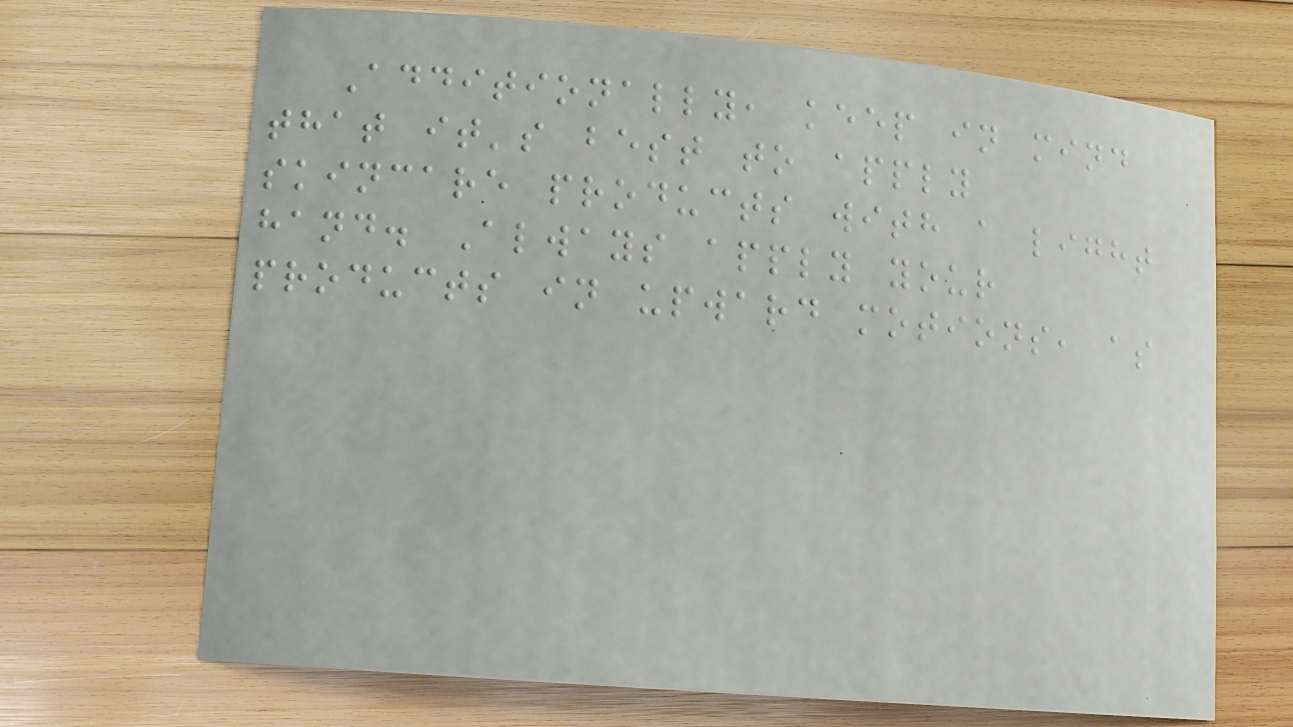Additionally, keep in mind
that it's best to apply
skincare products with a light
hand. Always apply your
products in upward motions, as
